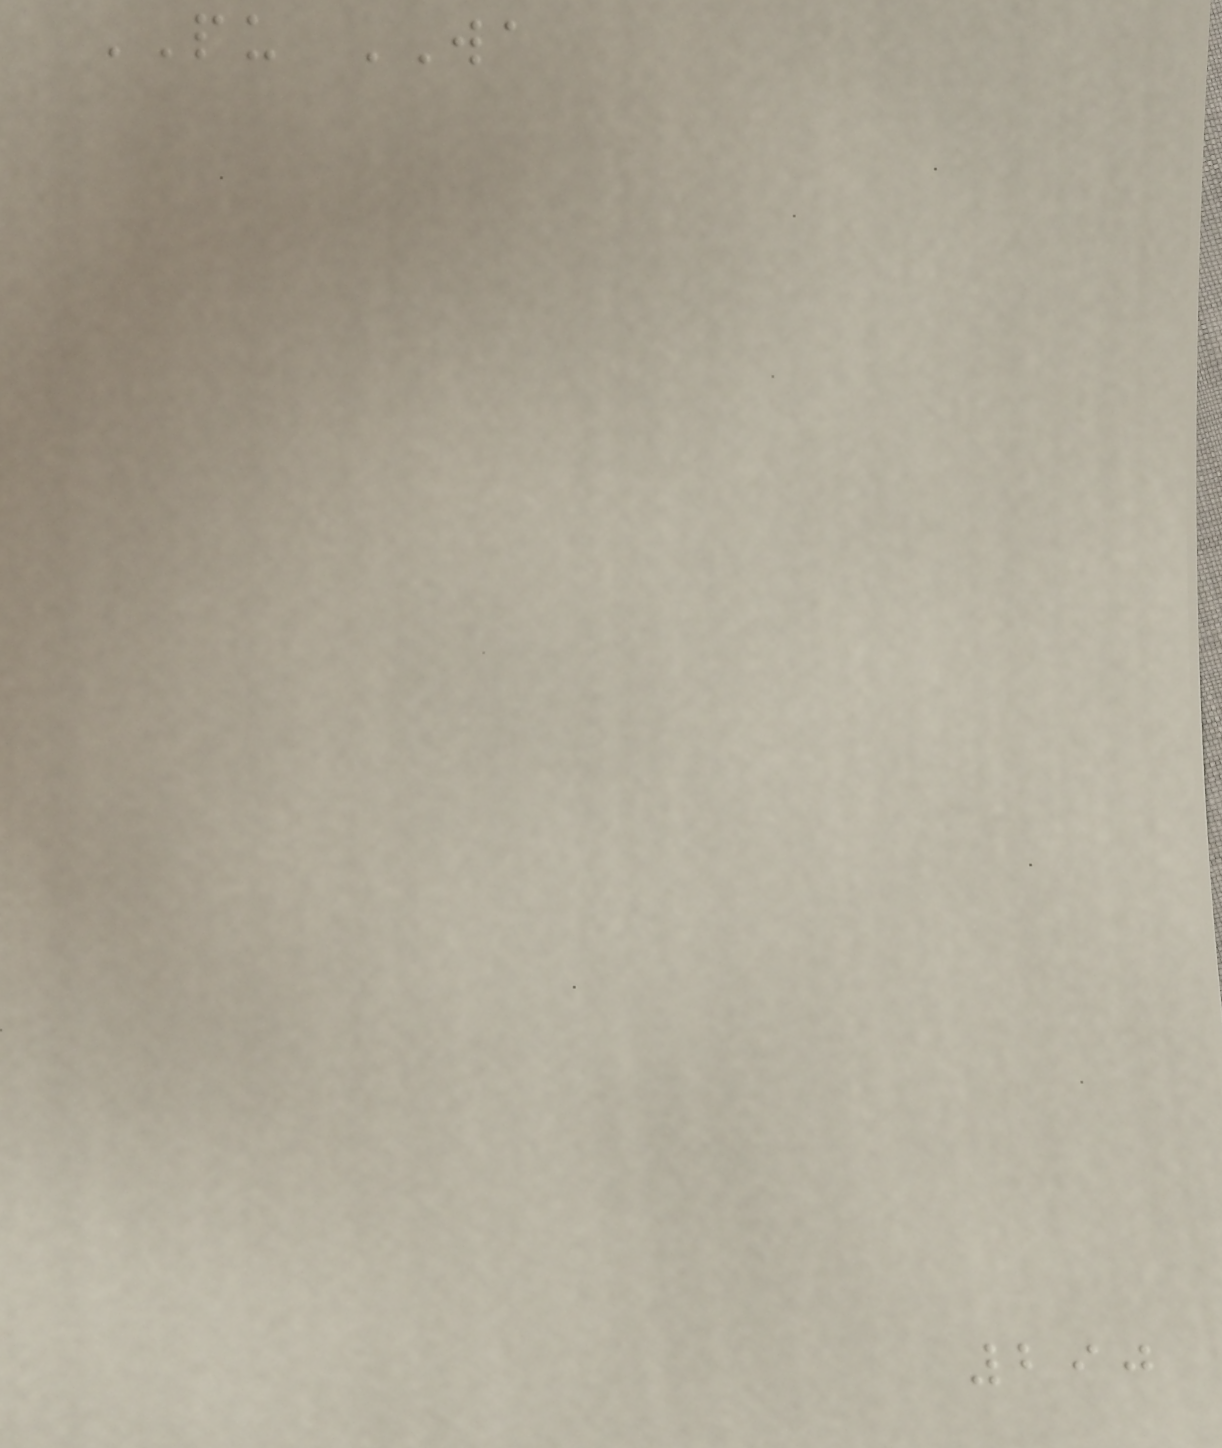PU WA
290
